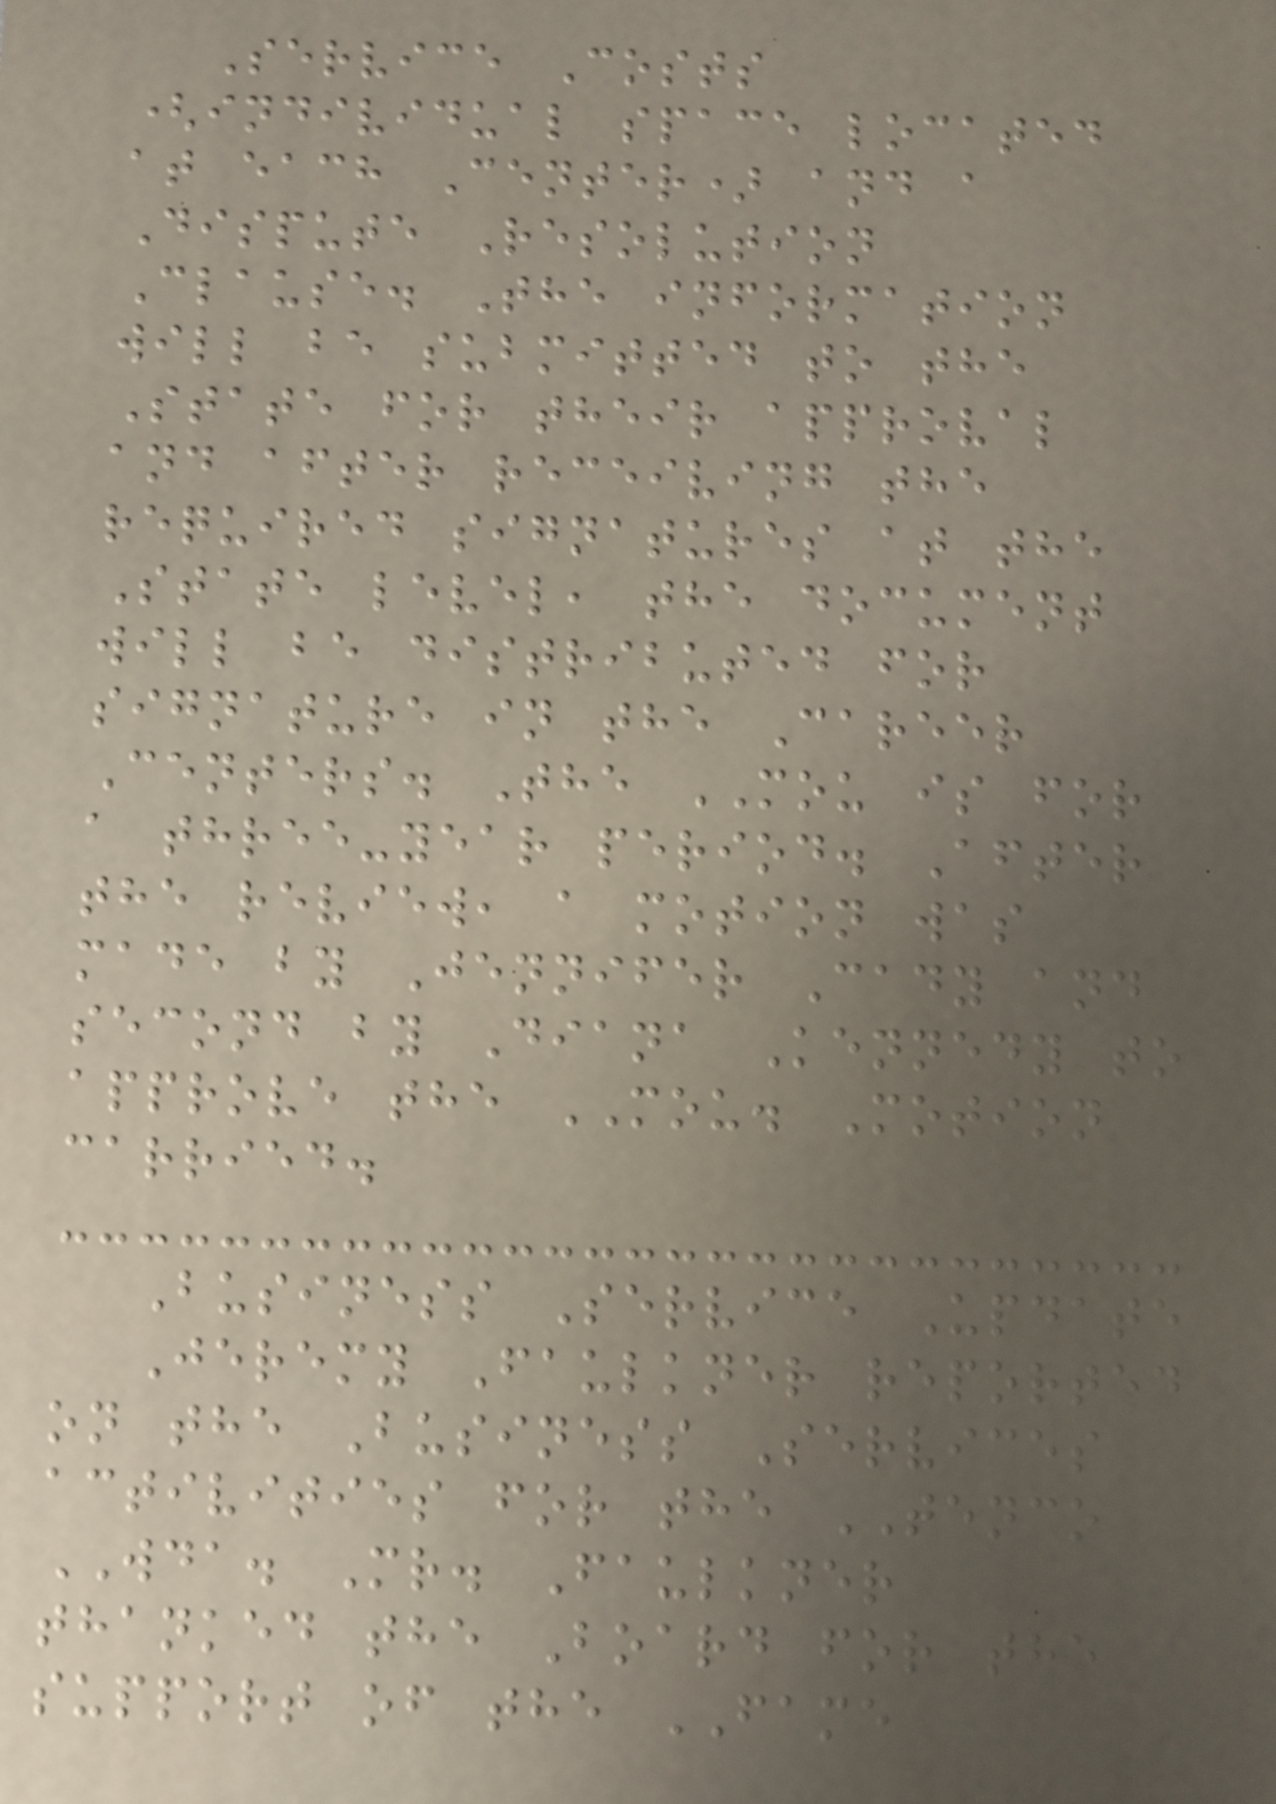Service Costs
(individual space located
at each Center) and a
Dispute Resolution
Clause. The information
will be submitted to the
State for their approval
and after receiving the
required signatures at the
State level, the document
will be distributed for
signature in the Career
Centers. The MOU is for
a three-year period. After
the review, a motion was
made by Jennifer Cady and
second by Diana Kennedy to
approve the MOU. Motion
carried.
Business Service Update
Jeremy Faulkner reported
on the Business Services
activities for the TENCO
WDA. Mr. Faulkner
thanked the Board for the
support of the FAME
